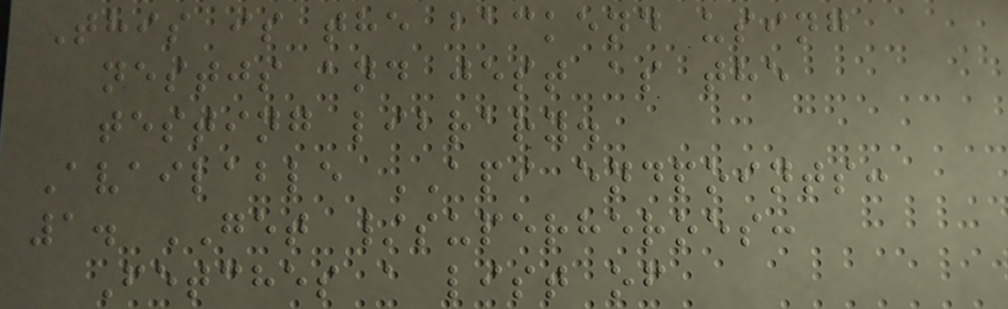This is the backend using
nestjs and jest as the
testing library.
Available API endpoints:
1. GET /superheroes:
Fetches a list of
